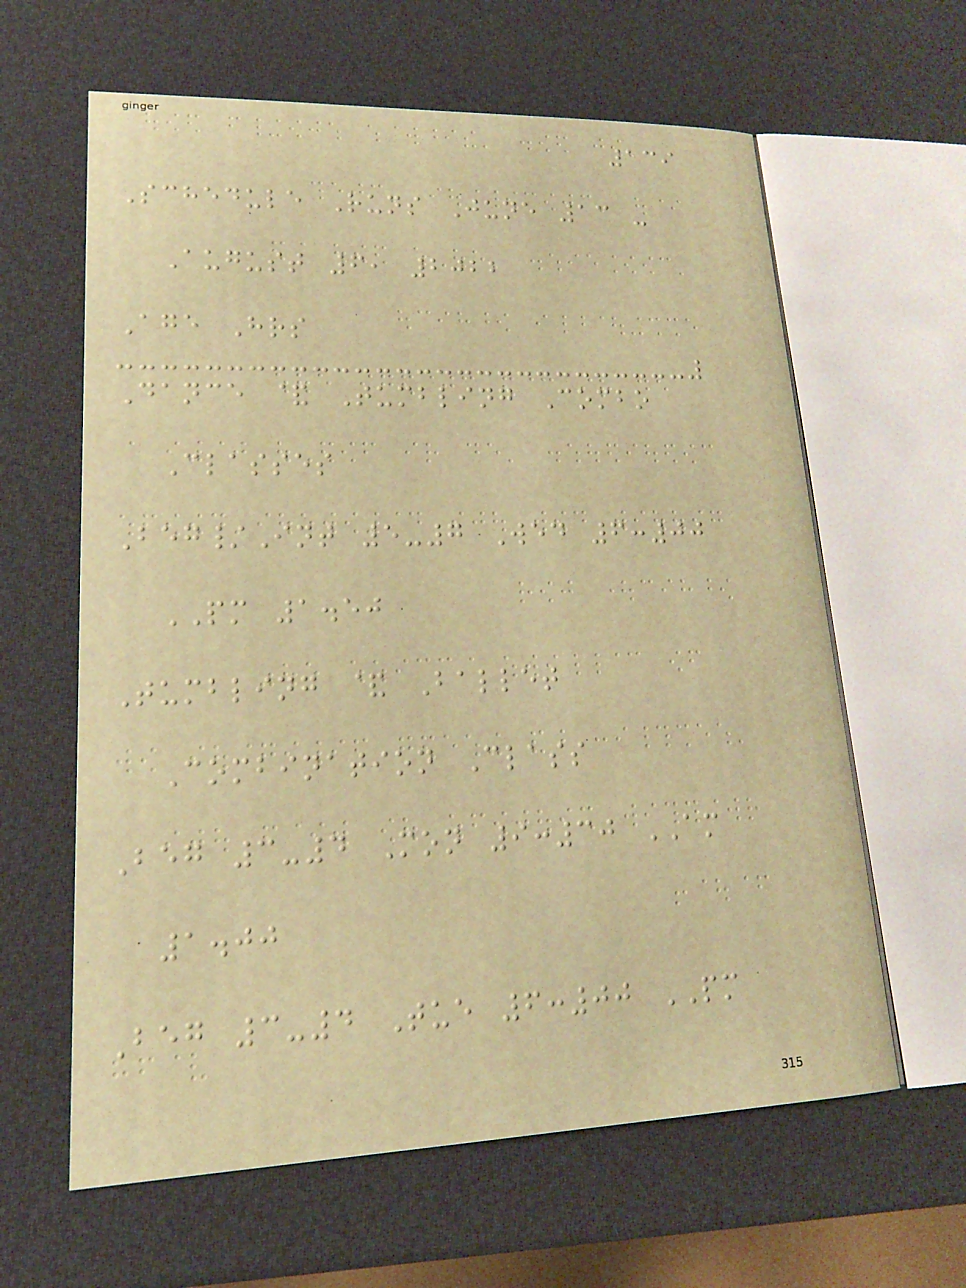139
Schedule Runs June 13 -
August 6, 2022
Age Hrs
Dance & Tumbling Combo
Classes
Beg/Int 5-7 Wed 6:00
PM 1.50
Tumbling & Ballet
Combination Class
Beg 3-4 Mon 9:30 AM
1.00
Beg 3-4 Tue 6:00 PM
